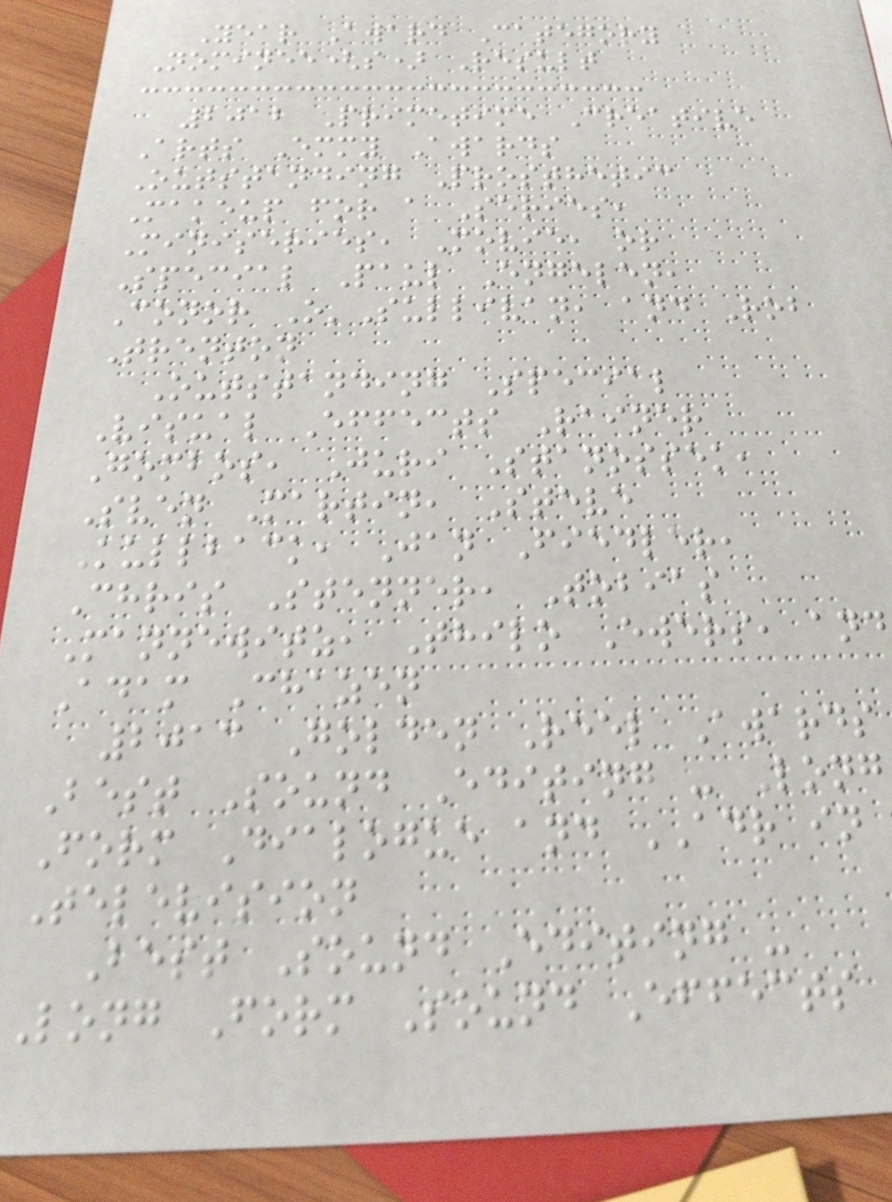Year Award Category
Nominee(s) Result
2012 Primetime Creative
Arts Emmy Awards
Outstanding Prosthetic
Makeup for a Series,
Miniseries, Movie, or
Special Paul Engelen,
Conor O'Sullivan, and Rob
Trenton
Outstanding Special
Visual Effects Rainer
Gombos, Juri Stanossek,
Sven Martin, Steve
Kullback, Jan Fiedler,
Chris Stenner, Tobias
Mannewitz, Thilo Ewers, and
Adam Chazen
2013 Golden Reel Awards
Best Sound Editing - Long
Form Dialogue and ADR in
Television
Best Sound Editing -
Long Form Sound Effects
